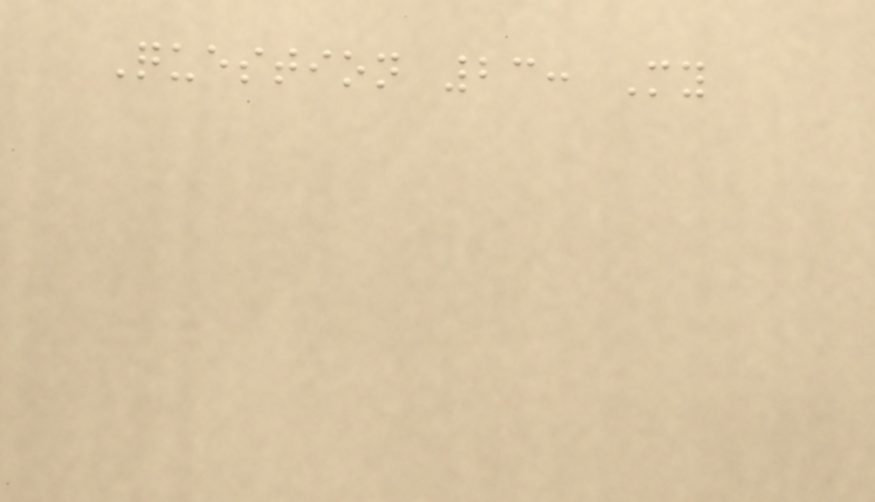Question 23: My
